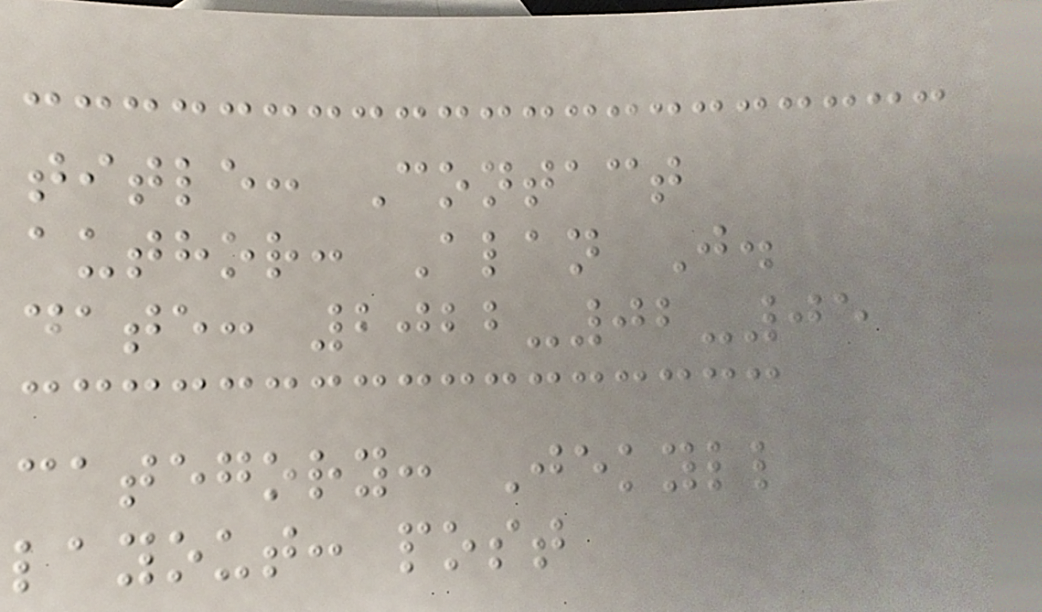title: Contact
author: Alan J.
date: 2022-02-05
category: Jekyll
layout: post
